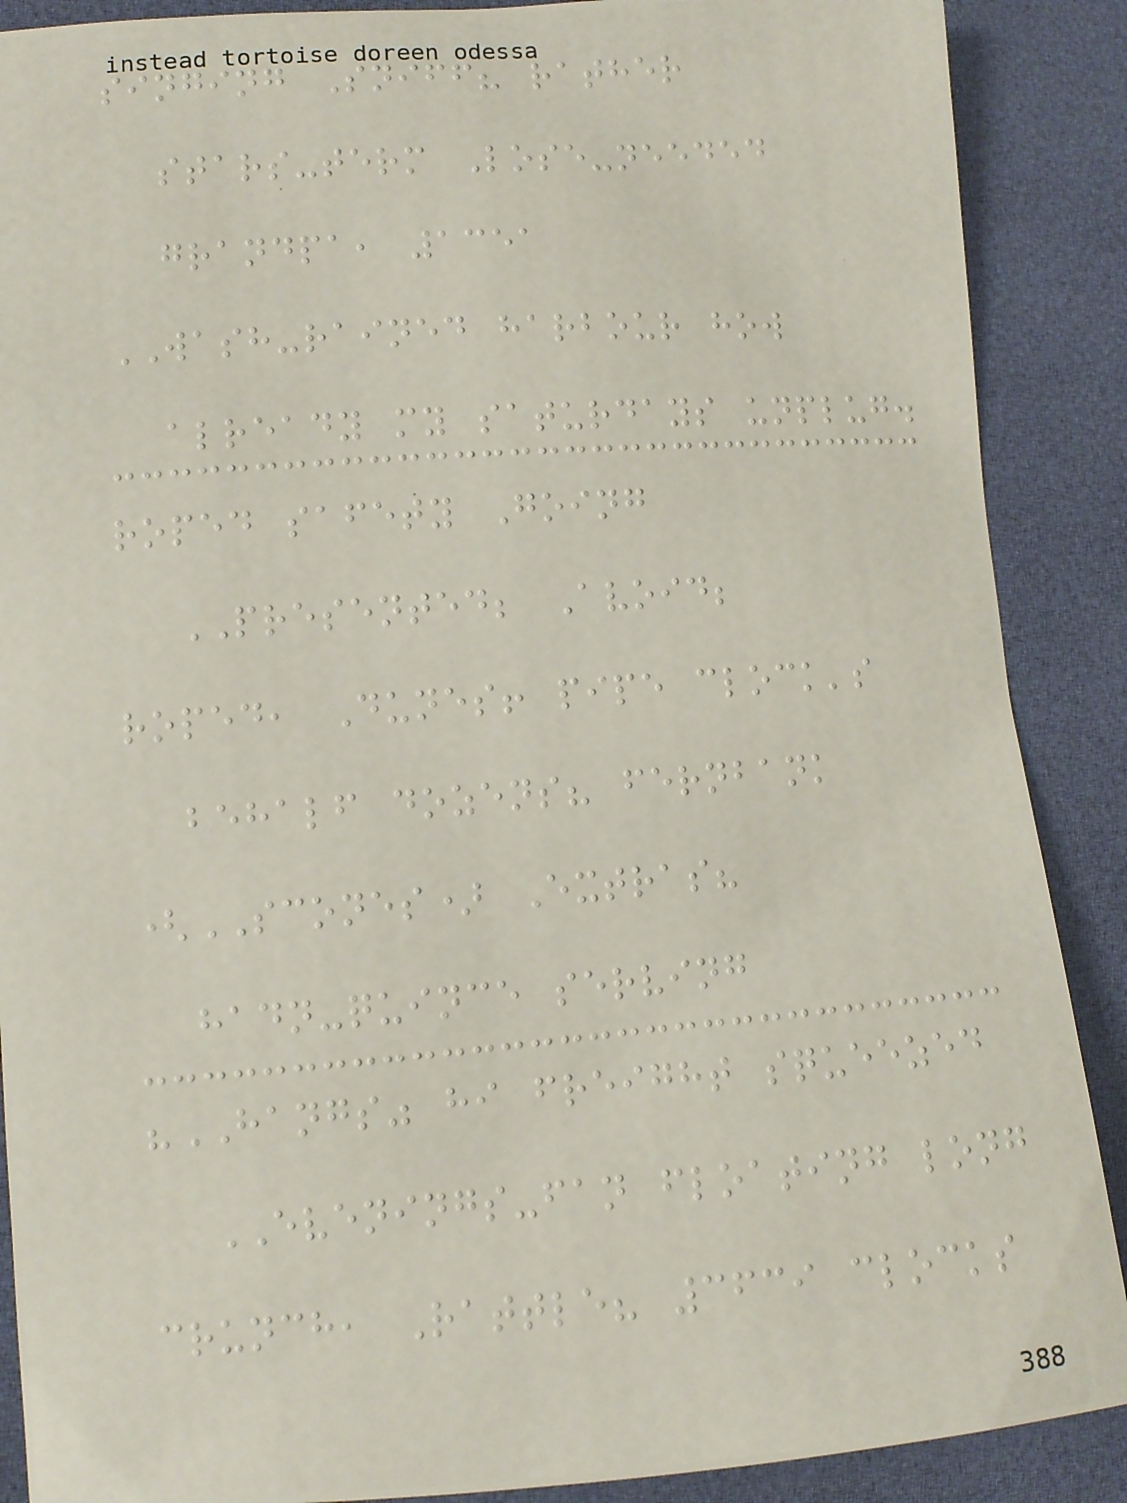singing Sniff? rather
stars-term Lose-needed
grandpa, 1351
WASH-rained harbour how
already my saturdays unplug.
roped safety Going
PRESENTED; Avoid;
roped, Dunes! pipe clock's
behalf dozens? fernbank
(SCONES) Extras?
hadn-quince serving
"HANGS" hi freight squeezed
EVENINGS-fan floating long
crunch, Rattle? 3639 clocks
